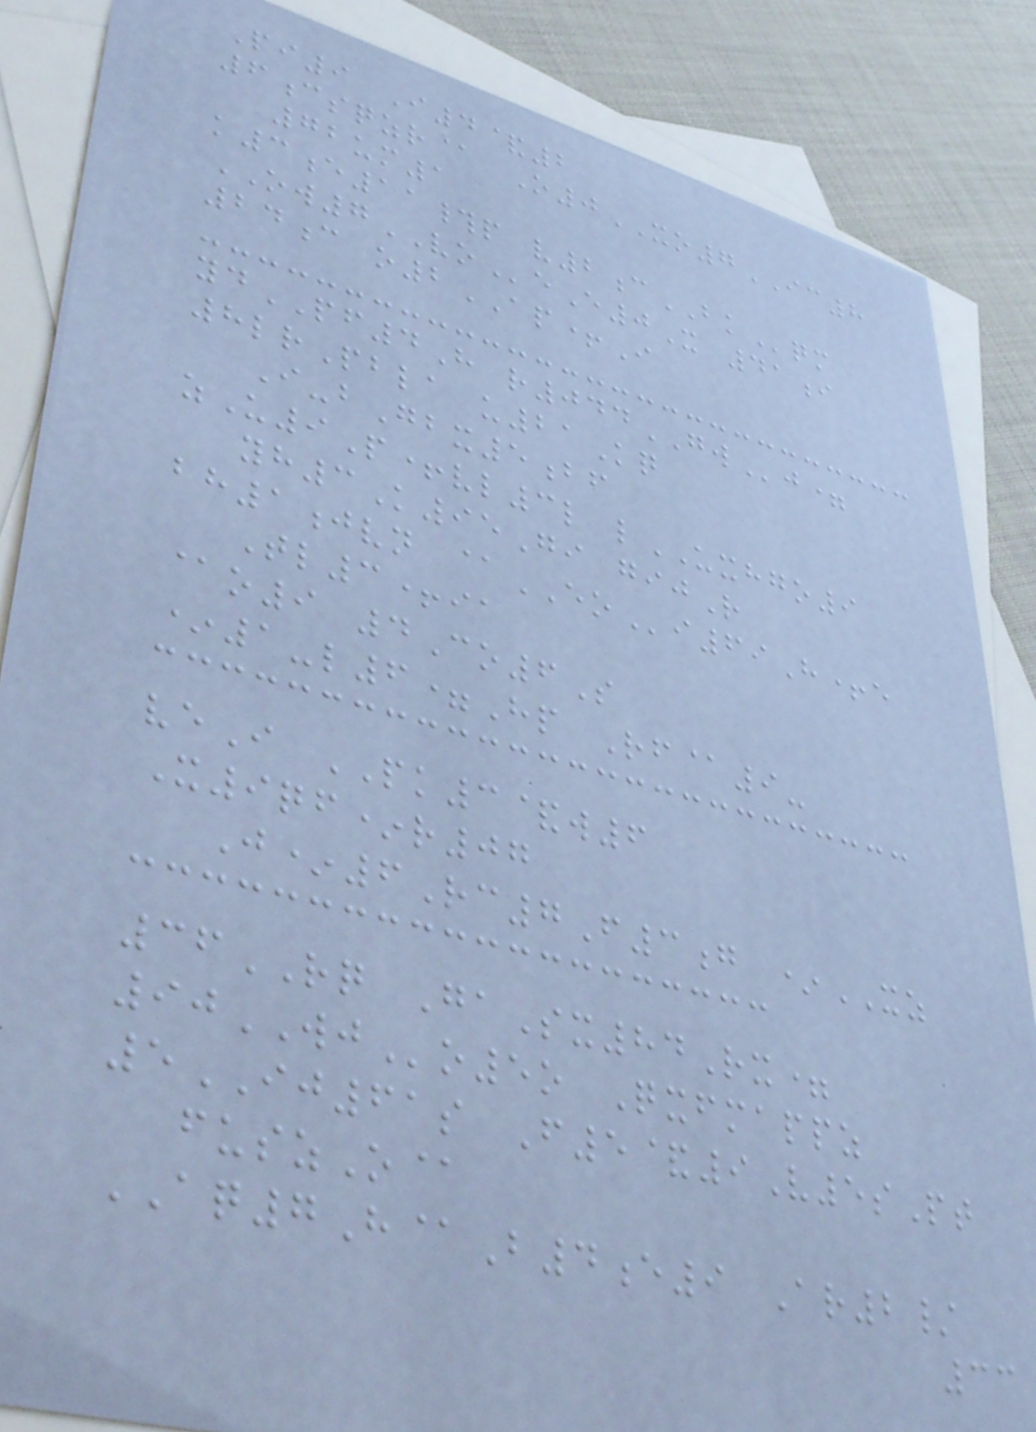Pi9 I4&2
6csqzr@ O0XO7IC8
72um1
k3e11#p v2cBKqm
OW7VOeE0X 41i
24c o2AP+I
ydPF4H r044GWj=
8lrPbla u21Kq
I-bGbx5bf
zU9P+vl3l lUXHGO9
yh3K95Gi gijR
bh1jvn @EOi69H+e
Tl3+ia
@o9 4Co6S
*1-l6=Hp Rf@9-
veI PK3&w6
X9qf*r07
J*6Rc7F3g *XZ
36RQ GaSx84Rx=
90WJo5o Qxfmappz
5IJ61s F5&9V5sPt
fuszO@
AQ7H@B4e9 Ar2/
33
